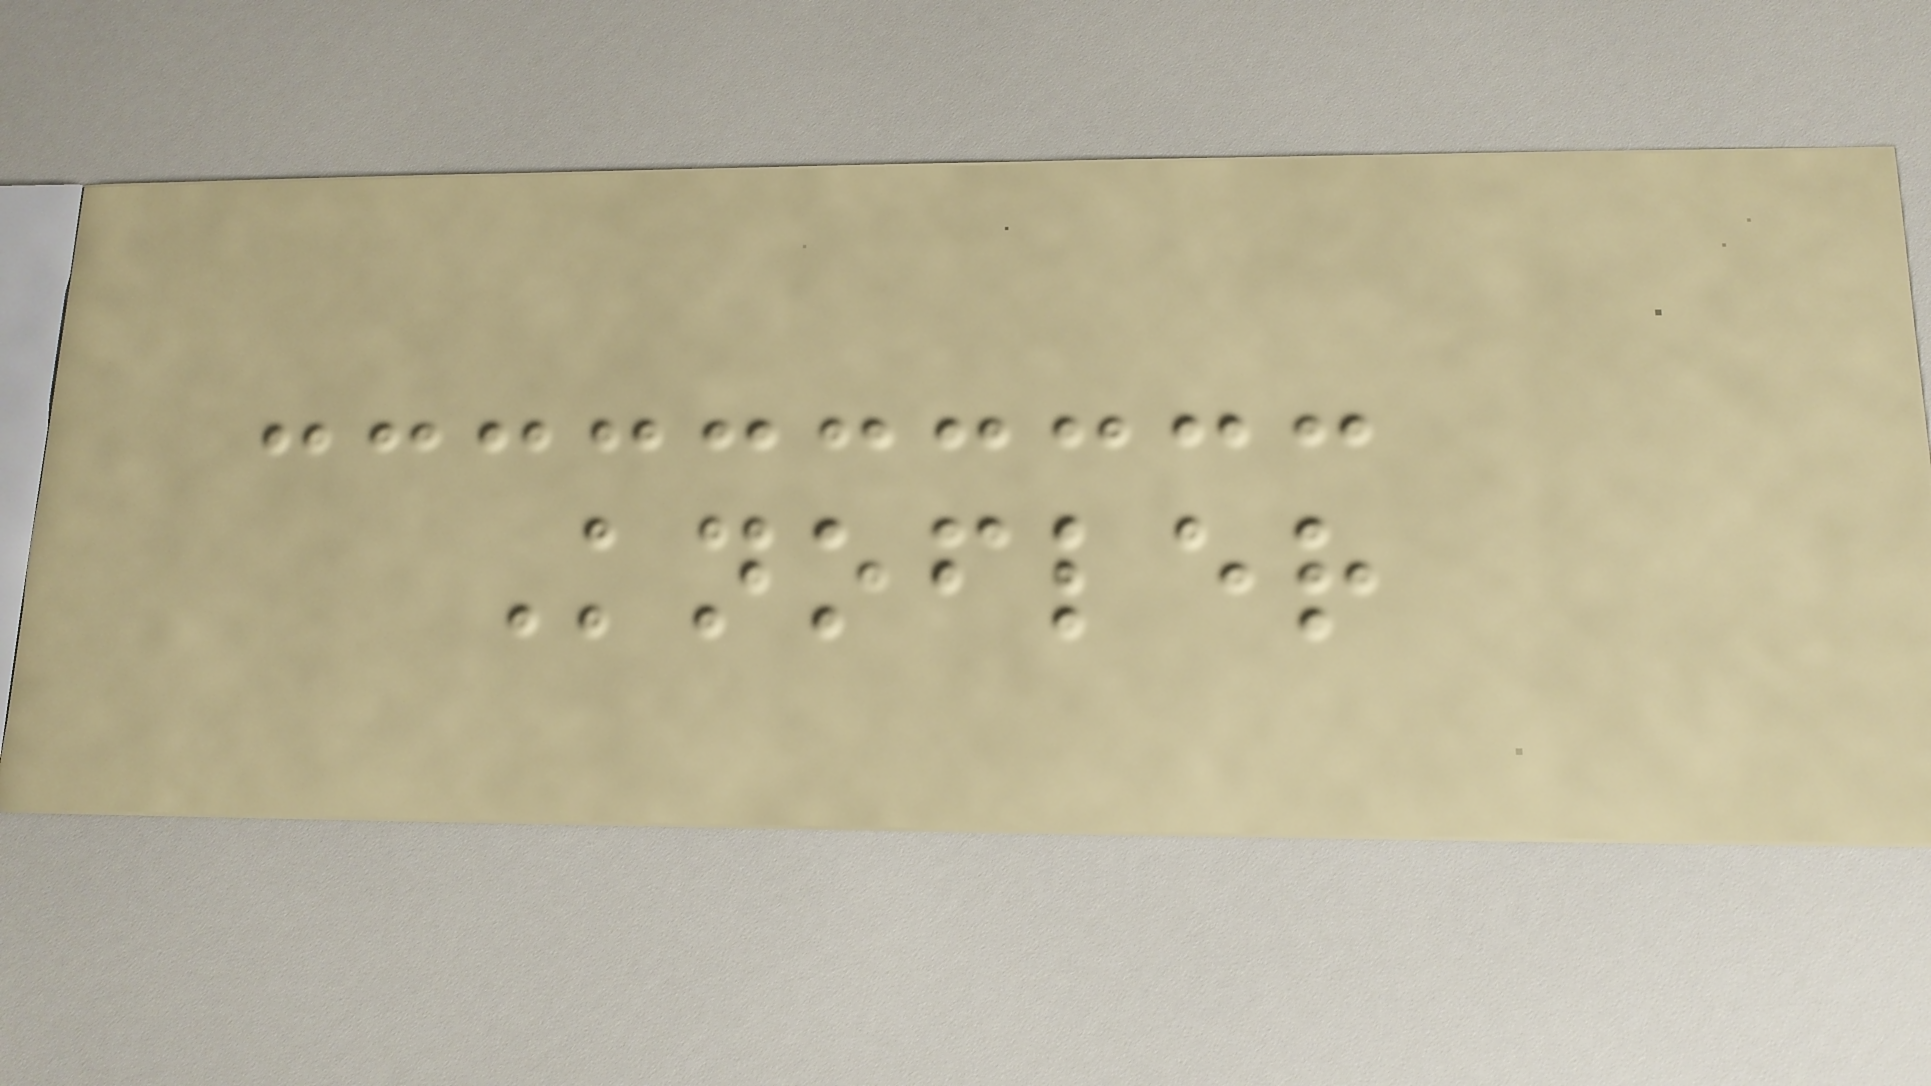Knofler
